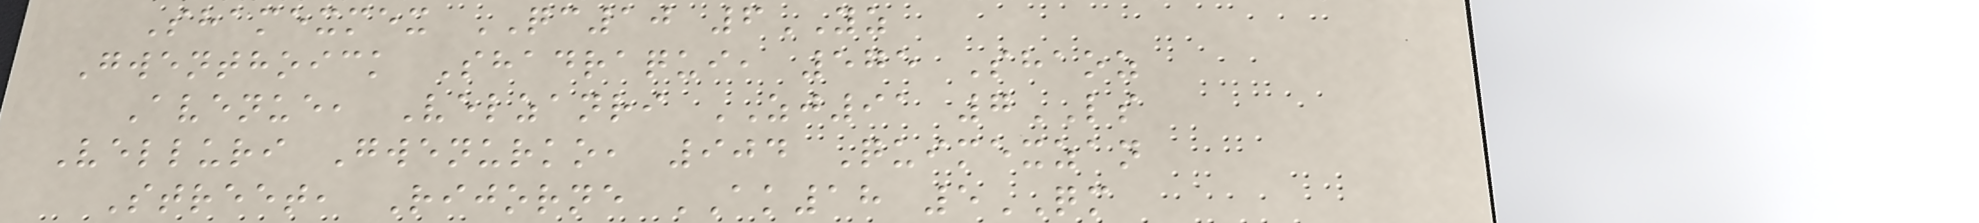Shamexmex QC10 6YZ
Gwenthoick Shadraqui, 575 Shaoz
Avenue, Velzanri ZJ91 7LS
Velluri Gwenurko, 904 Quimexzan
Street, Rijorne AK18 5QM
